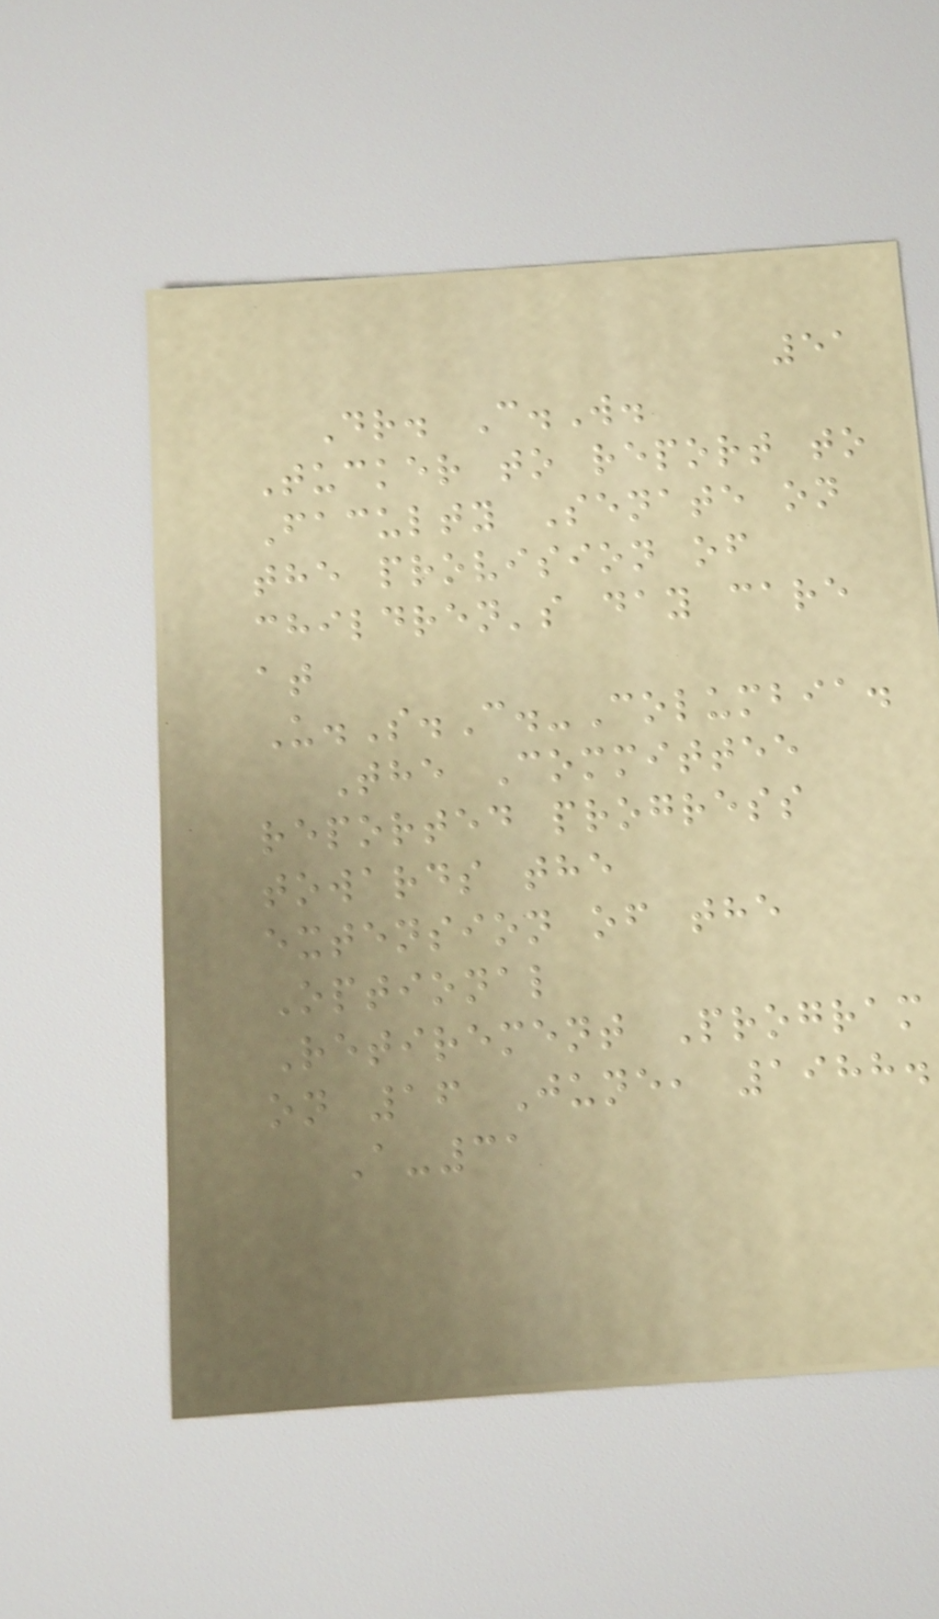51
Dr. C.W.
Tucker to report to
Faculty Senate on
the provision of
children's day care
at
U.S.C.-Columbia.
The Committee
reported progress
towards the
extension of the
Optional
Retirement Program
on 16 June, 1988.
A-31
